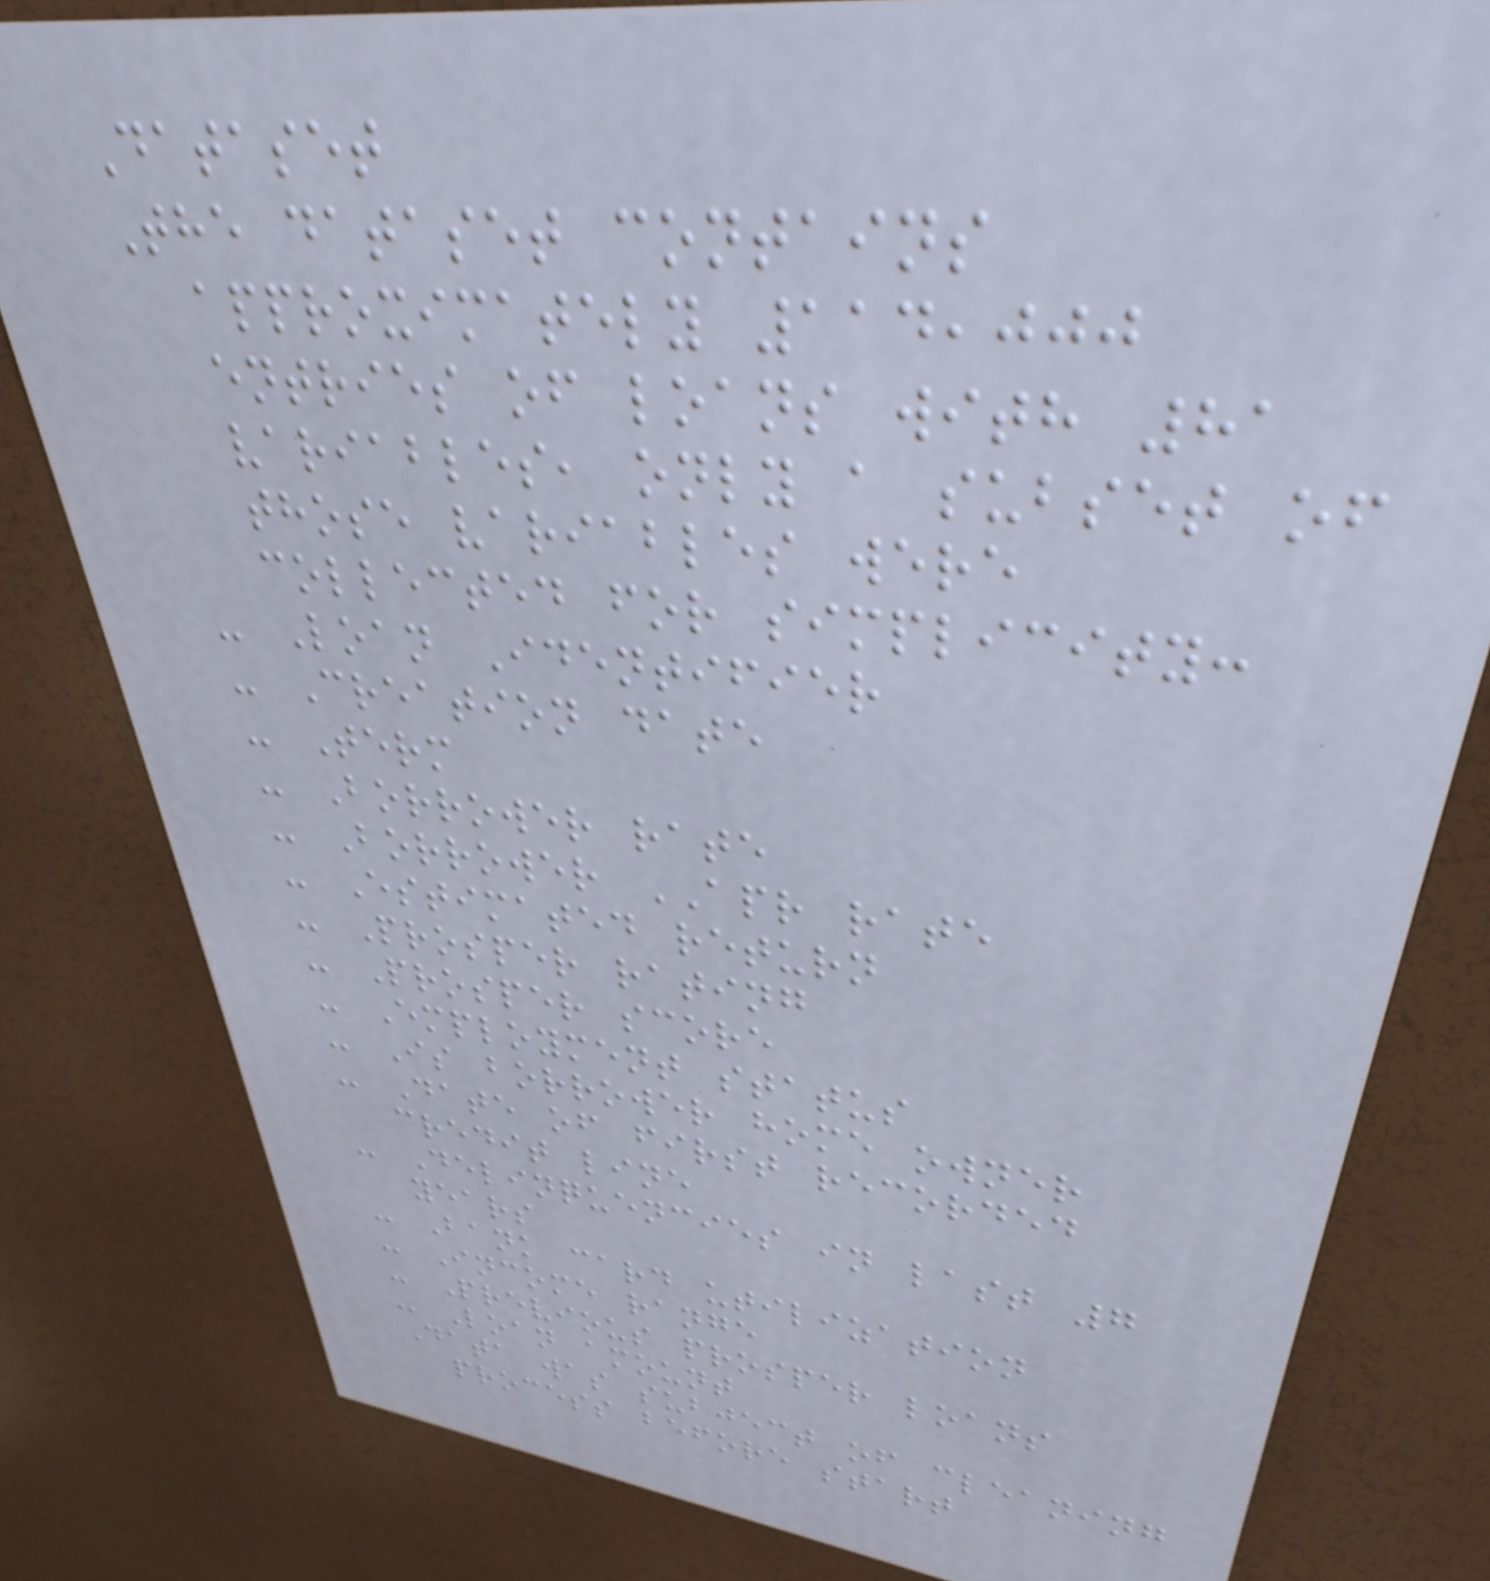Dataset
The dataset contains
approximately 114,000
entries of loans with 81
variables, only a subset of
those variables were
collected for simplicity:
- Loan Identifier
- Creation date
- Term
- Borrower rate
- Borrower APR rate
- Estimated return
- Prosper rating
- Prosper score
- Employment status
- Is borrower home owner
- Date of first recorded
credit line
- Delinquencies in last 7
years
- Bank card utilization
- Income range
- Previous prosper loans
- Loan amount
Data was subject of cleaning
process before start
